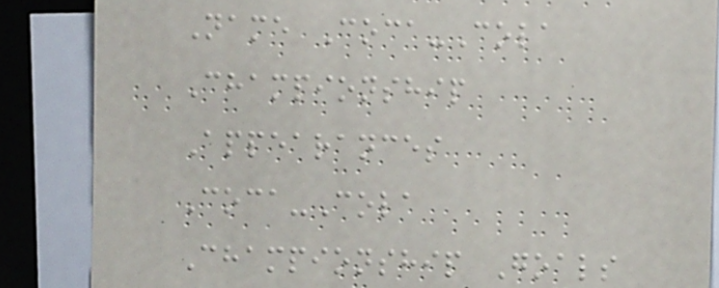Name Coca-Cola
Championship
Appearances
Coca-Cola
Championship Goals
